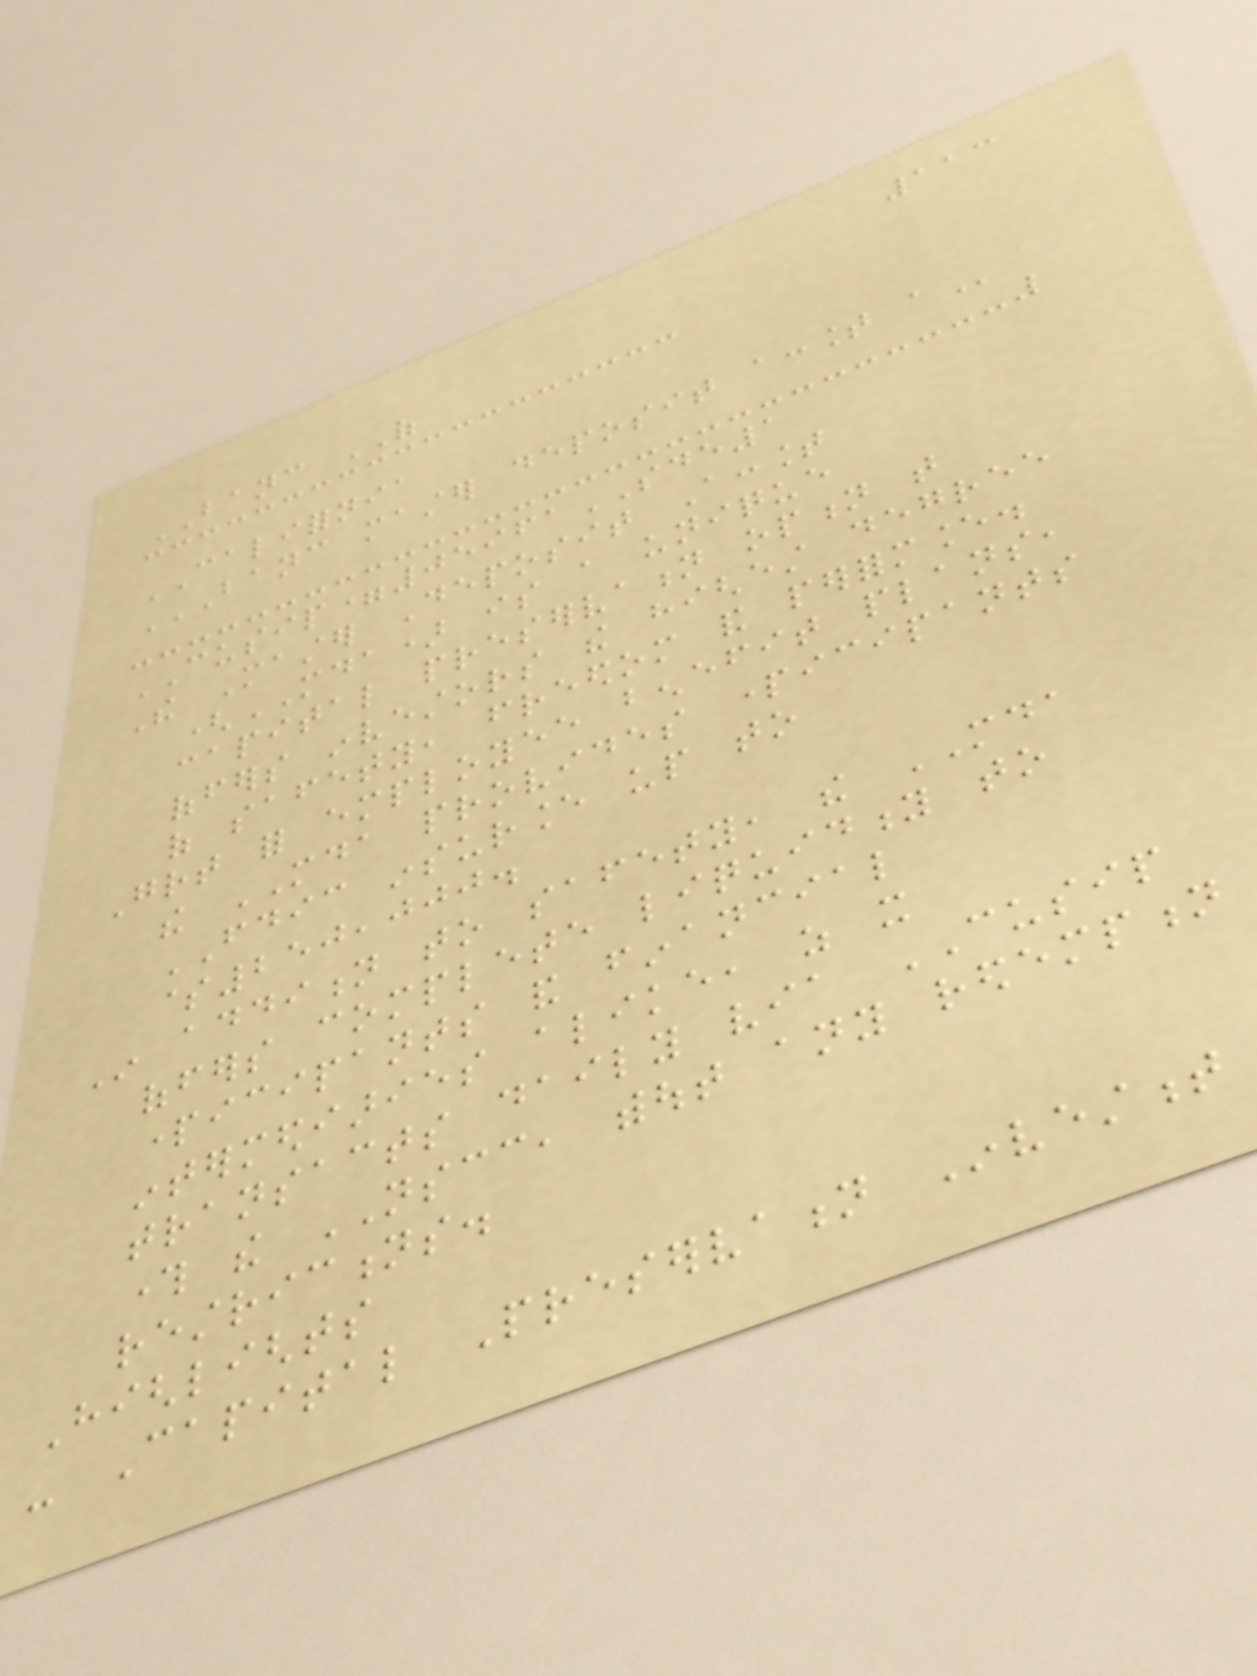113
BANC OF
CALIFORNIA
BANC MASTER DEPOSIT ACCOUNT A
CUSIP=05961SDE1
The Master Deposit Account
(MDA) is a unique
capital preservation option that
offers investors the highest degree
of safety, freedom and performance.
Great for employee benefit plans,
the MDA provides participants
FDIC insurance up to
$250,000.
In addition to safety, the MDA
offers complete liquidity to
participants and financial
intermediaries alike, as it
transacts daily via CUSIP
through the NSCC, without any redemption
restrictions.
Highlights
- Capital Preservation Investment
